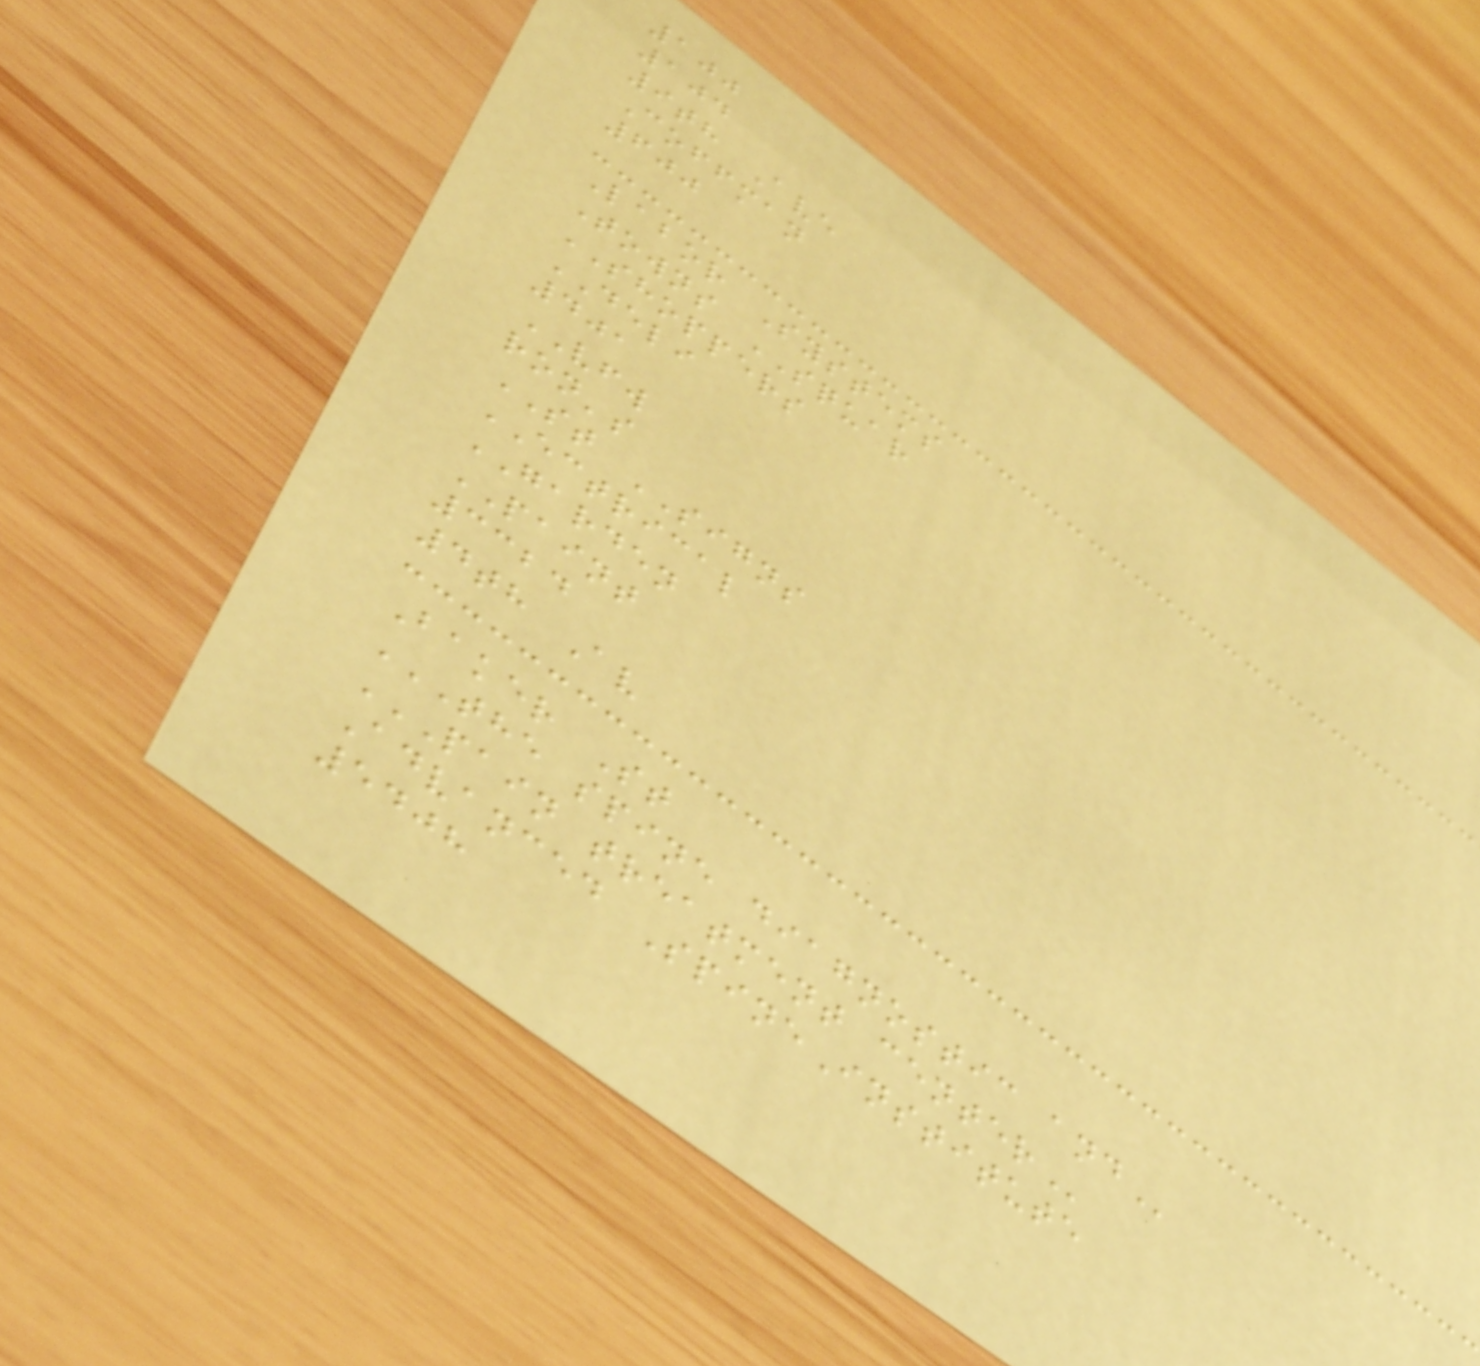100
104
9th Ave
Coffman
600
Labor Systems
Towns SQUAR
SHOPPERS
DELI
401
VFW
ron's
ST SIGNS
ECTRICAL
GARDEN
PAINT
3324
4th Av
Baker St
THE SPINE DIAGNOSTIC AND
PAIN TREATMENT CENTER
Advanced SpineInstitute
5408
